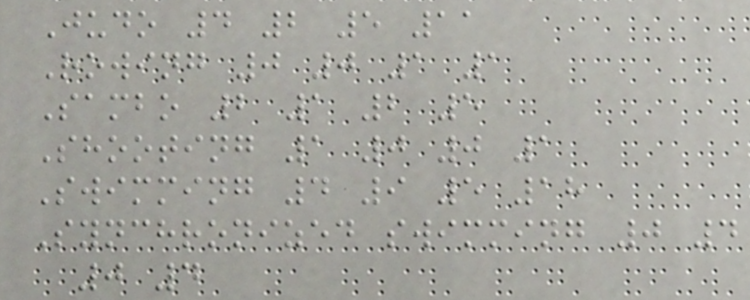Judo 4 2 5 11
Rowing 0 0 1 1
Sambo 2 1 2 5
Shooting 1 0 0 1
Swimming 4 9 5 18
Synchronized swimming 0 4
0 4
